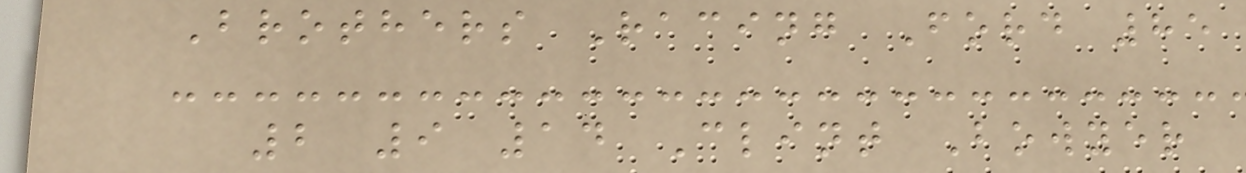Brothers Racing Ford 85
2 9 14 Clint Bowyer
